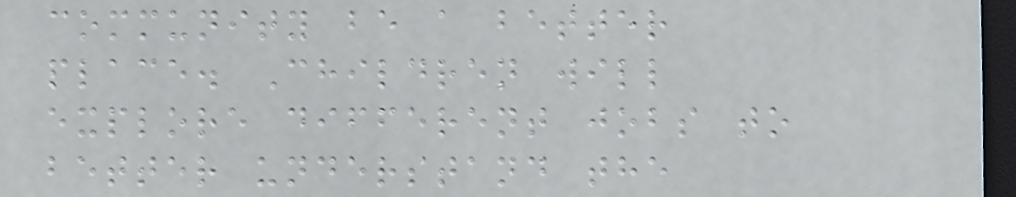community be a better
place. Children will
explore different jobs to
better understand the
